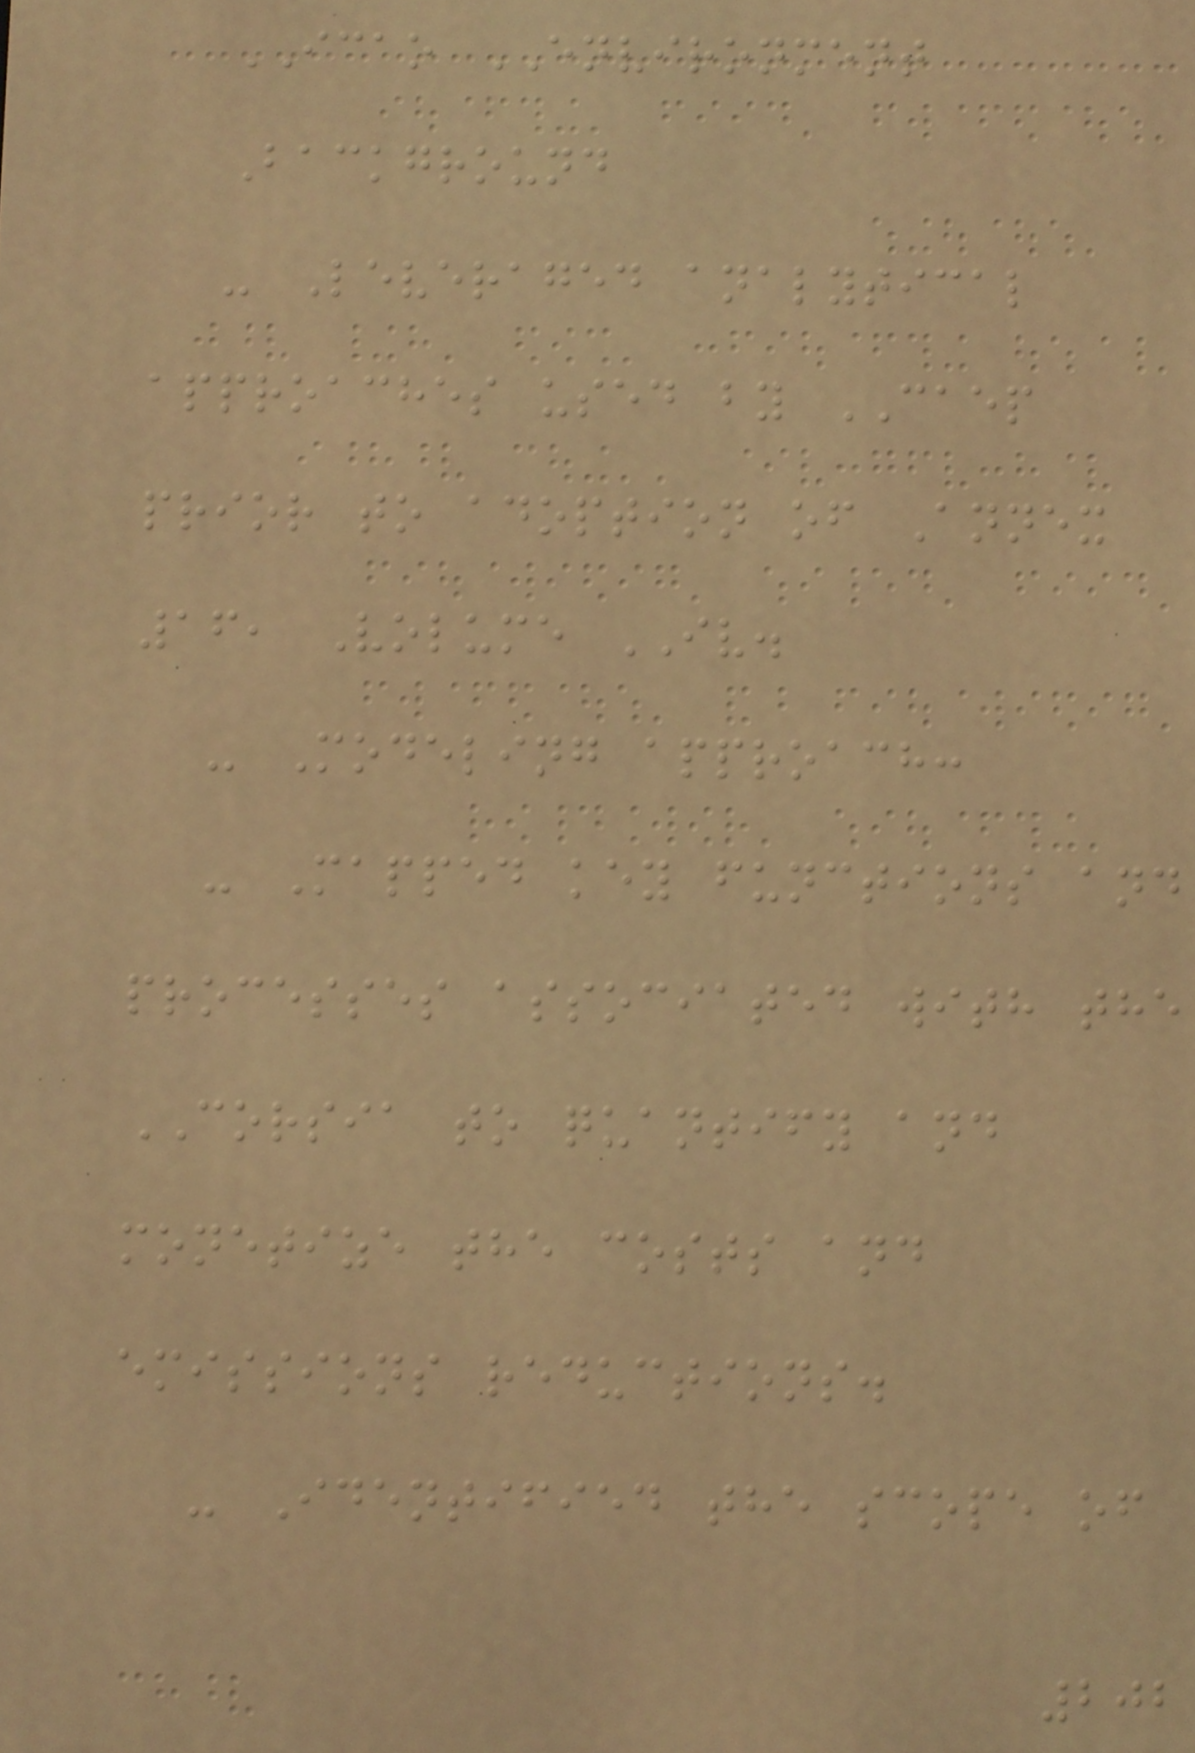ICAO ENVIRONMENT
Background
- Leveraged analytical
approaches used by CAEP
prior to adoption of Annex
16, Volume IV.
- Modeling approach:
- Mapped key functions and
processes associated with the
CORSIA to quantify and
monetize the costs and
emissions reductions.
- Identified the scope of
202
